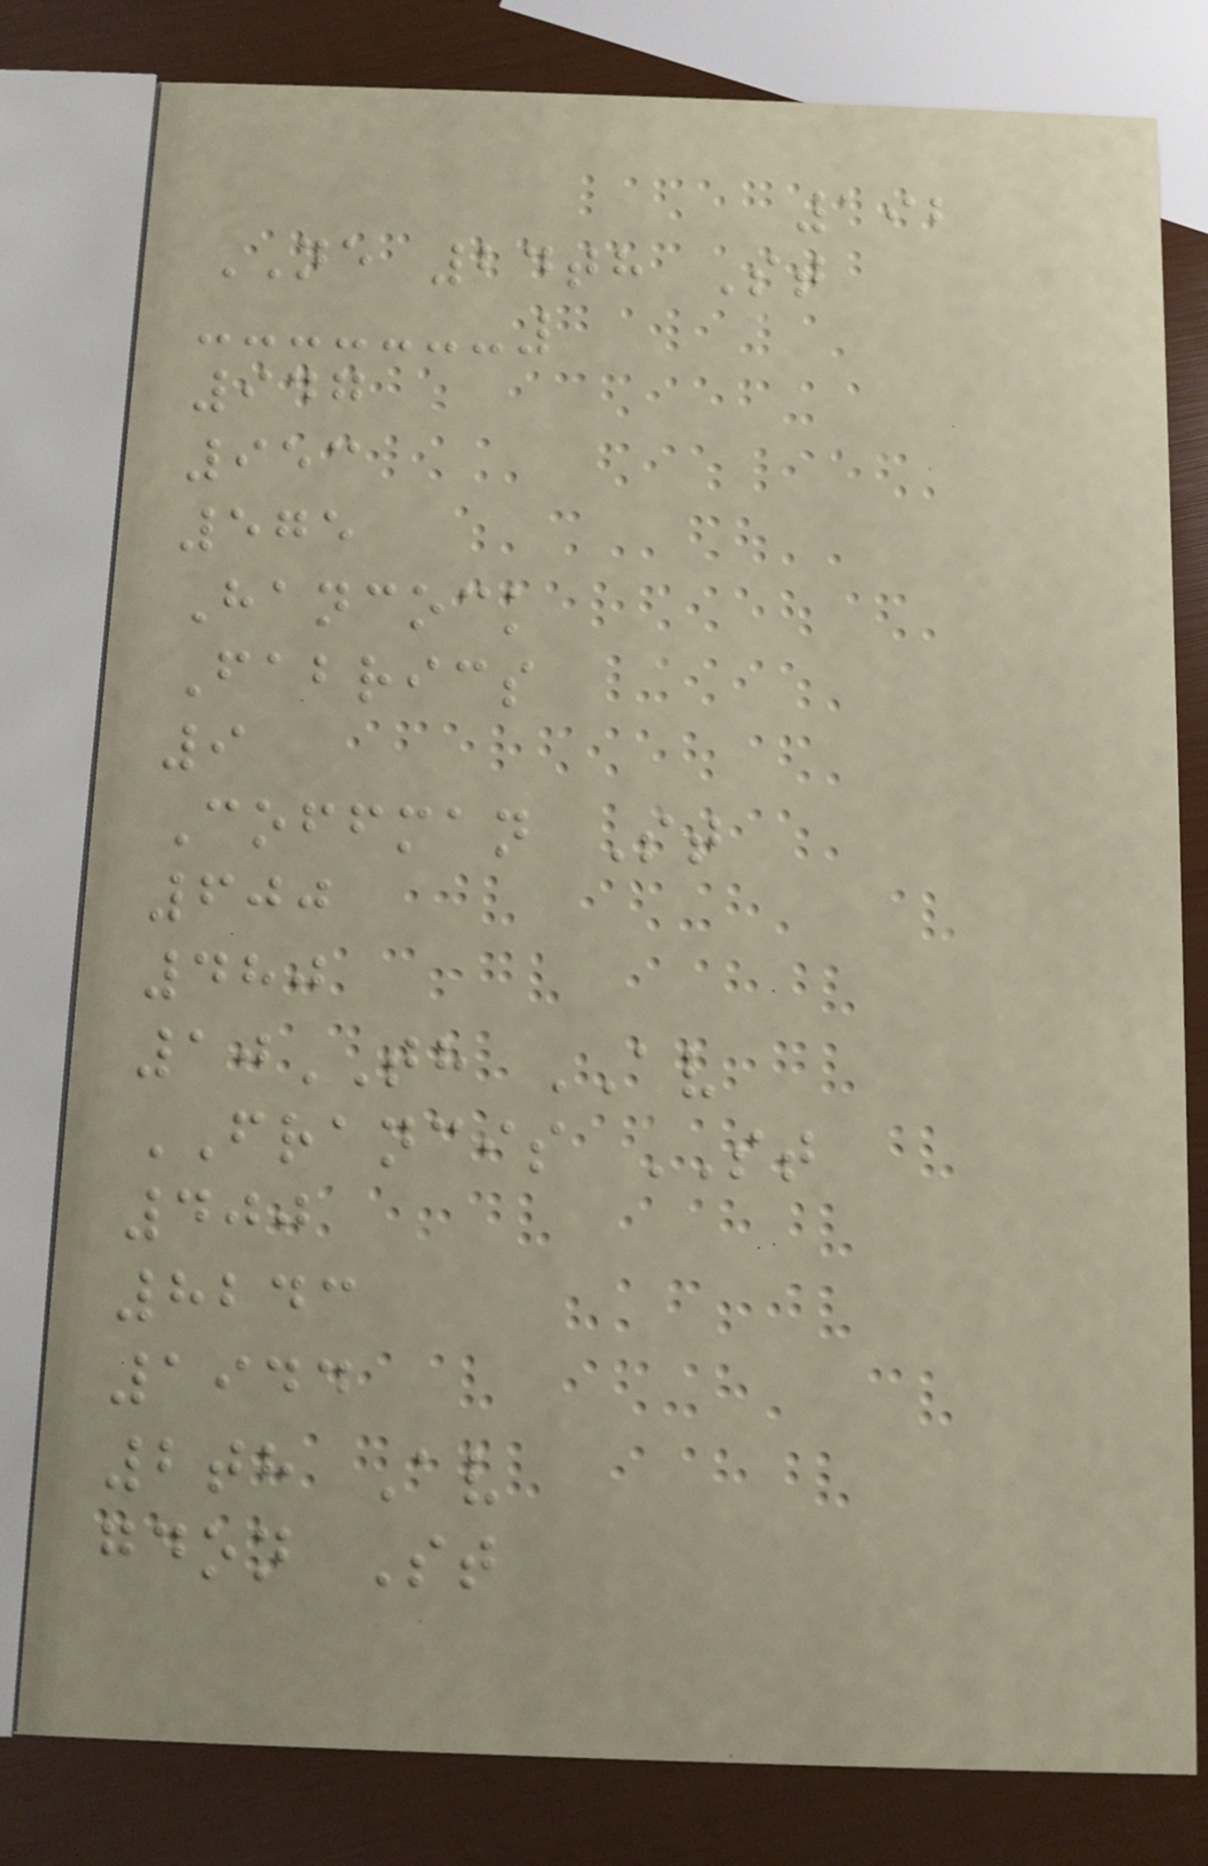192
NE 24th St
947
953
575
Hancock
Fabrics
9
Coffman St
600
480
10TH AV
FRANCIS ST
400
8243
1944
2th Av
gdon St
